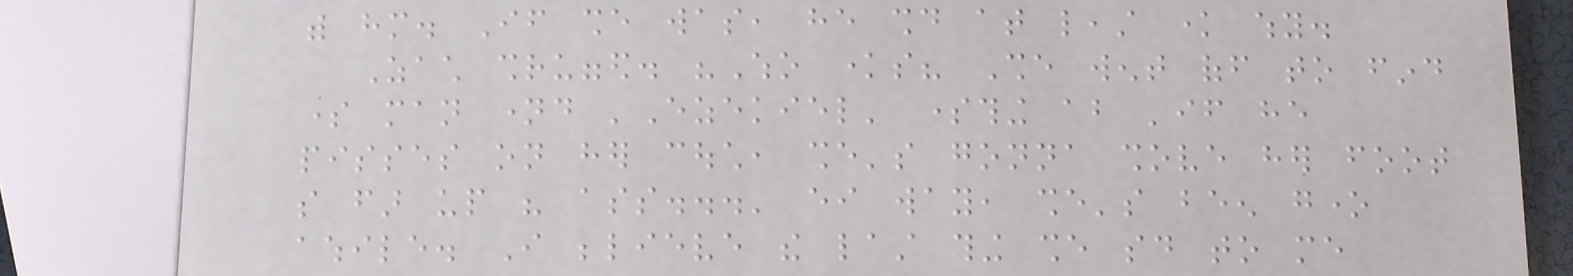with him. If she was, he should at least know why.
Zach shrugged. "Who knows? She went off to find
some man named 'Ezekiel' something about 'if he
pisses on her couch, she's gonna shove her foot
so far up his ass...' either way, she's been gone
awhile. I believe the last thing she said to me
